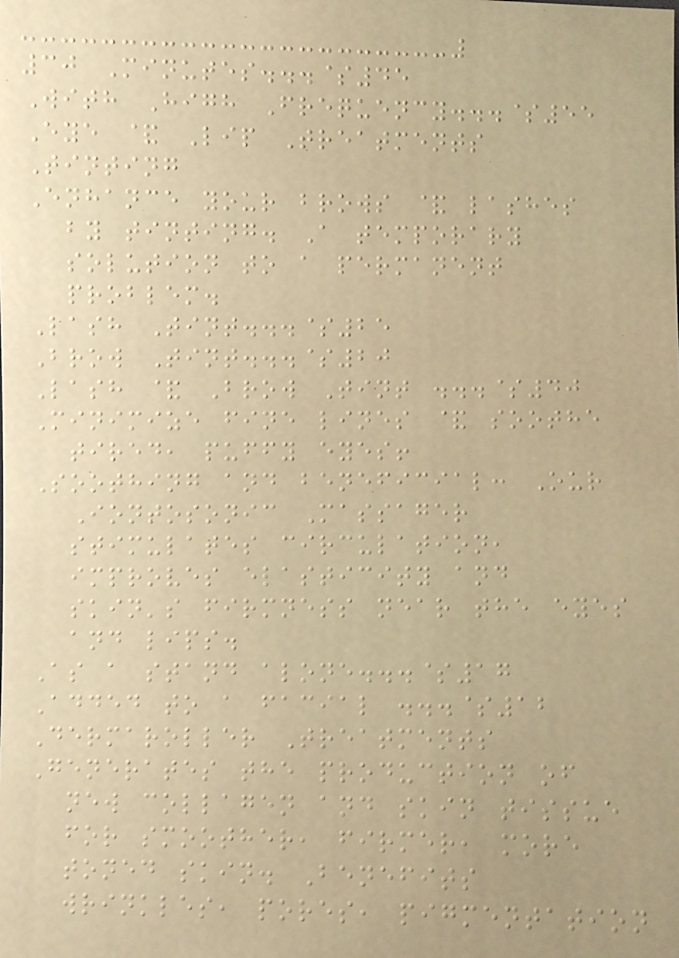30 Minutes...$45
With High Frequency...$55
Eye & Lip Treatments
Tinting
Enhance your brows & lashes
by tinting. A temporary
solution to a permanent
problem.
Lash Tint...$25
Brow Tint...$20
Lash & Brow Tint ...$40
Minimize fine lines & soothe
tired, puffy eyes!
Soothing and beneficial: Our
Iontosonic Massager
stimulates circulation,
improves elasticity and
skin's firmness near the eyes
and lips.
As a stand alone...$17
Added to a facial ...$12
Dermaroller Treatments
Generates the production of
new collagen and skin tissue
for smoother, firmer, more
toned skin. Benefits
wrinkles, pores, pigmentation
